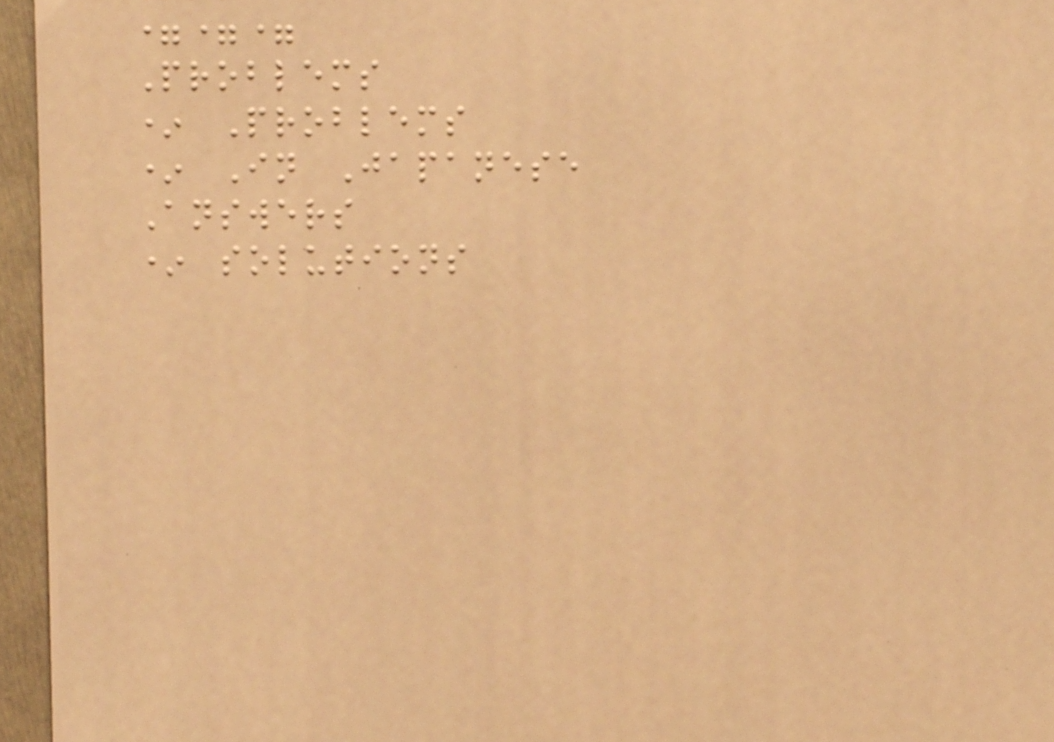===
Problems
* Problems
* In Japanese
Answers
* solutions
